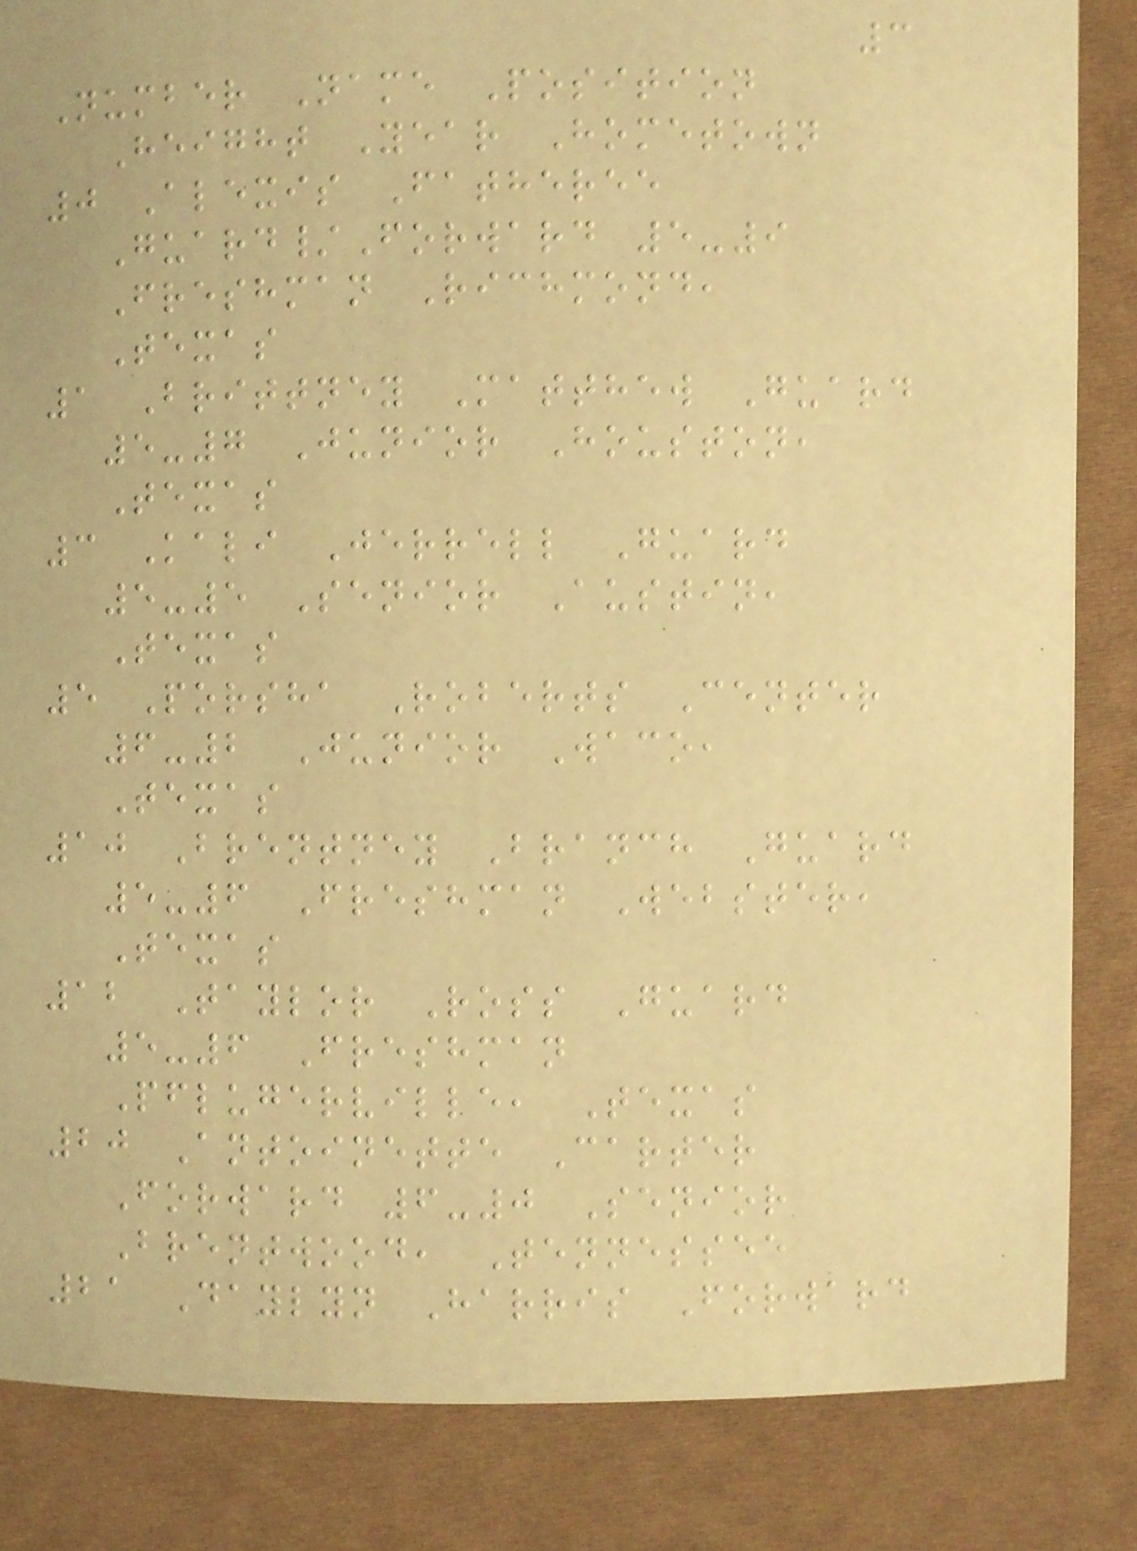3
Number Name Position
Height Year Hometown
0 Alexis Fatheree
Guard/Forward 5-9
Freshman Richmond,
Texas
1 Brittney Matthew Guard
5-7 Junior Houston,
Texas
3 Kali Jerrell Guard
5-5 Senior Austin,
Texas
5 Porsha Roberts Center
6-2 Junior Waco,
Texas
10 Brentney Branch Guard
5-6 Freshman Webster,
Texas
12 Taylor Ross Guard
5-6 Freshman
Pflugerville, Texas
20 Antoinette Carter
Forward 6-0 Senior
Brentwood, Tennessee
21 Daylyn Harris Forward
